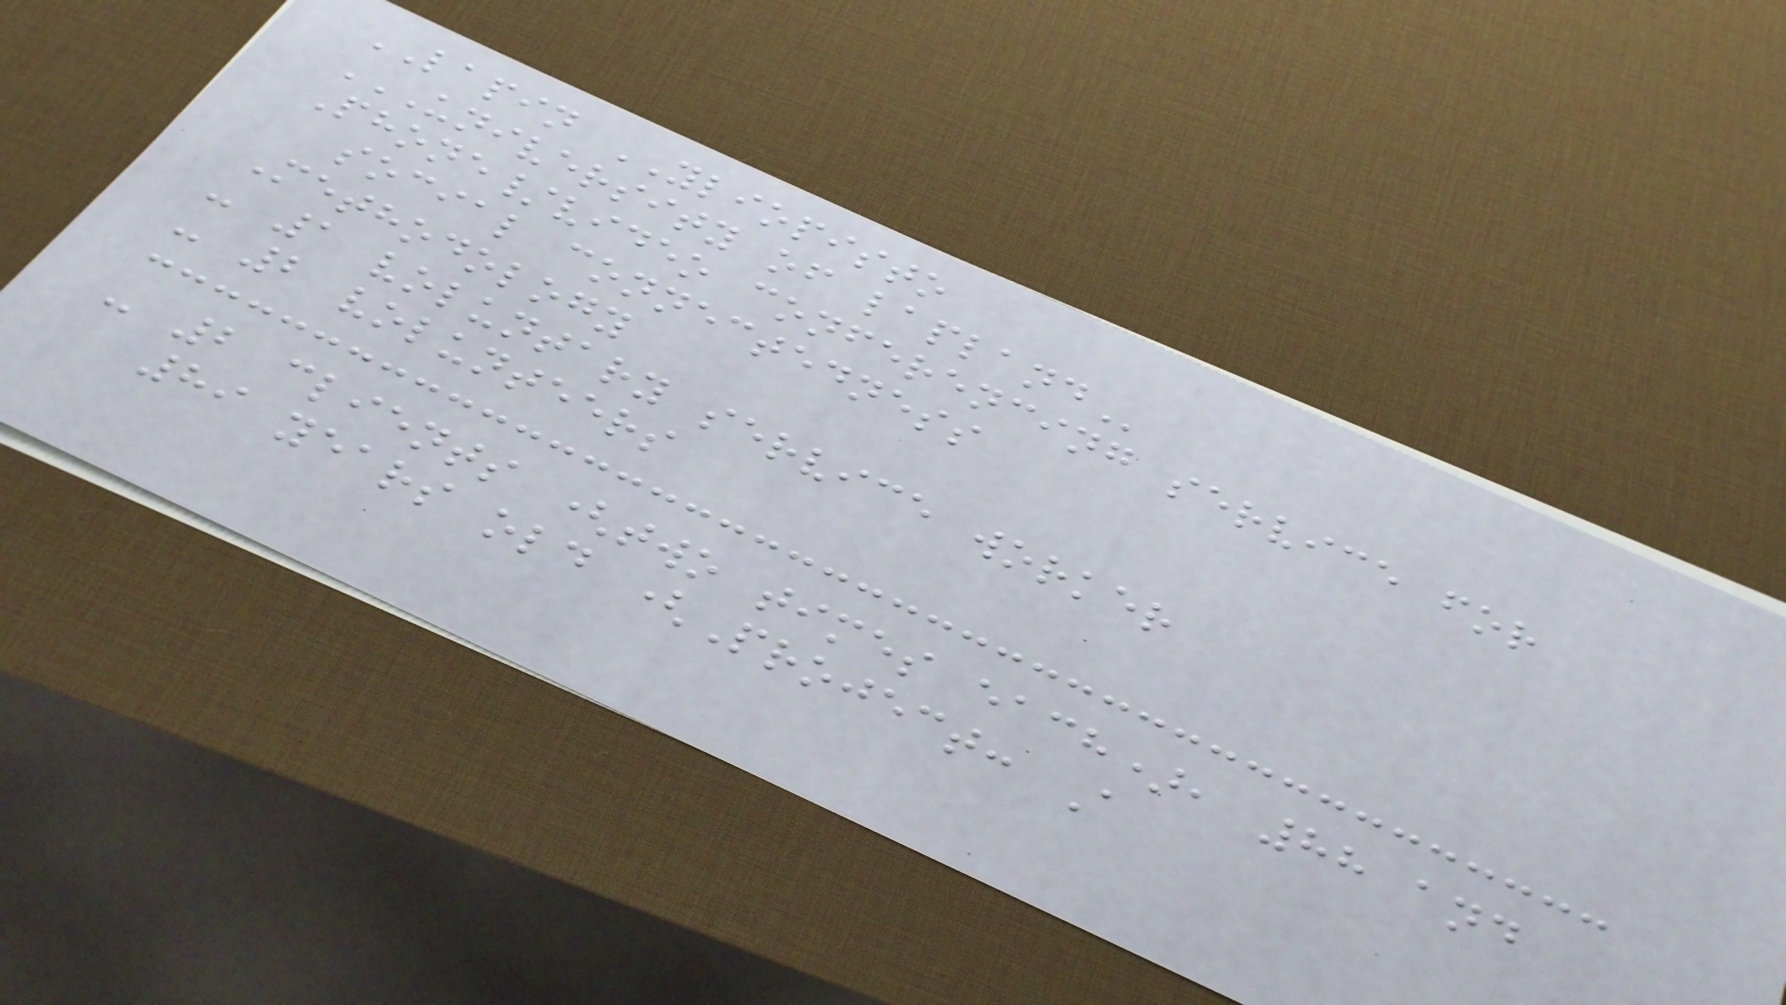LAPIN YLIOPISTO
UNIVERSITY OF LAPLAND
Phone/video conferencing service for
social connectedness
Methodology
- 1 voluntary service worker
- 2 volunteers
- 2 clients (two times each), 88 and
89 years old (Project: A
